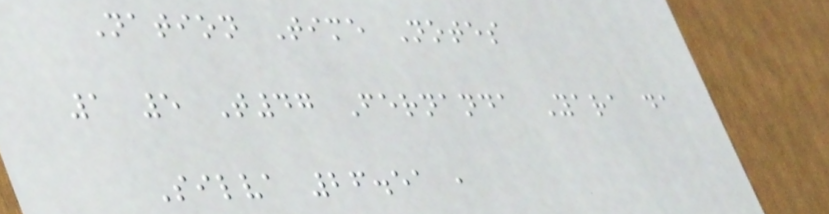Nation Time Notes
1 5 T47 Fernanda Yara da
Silva 26.51 ,
